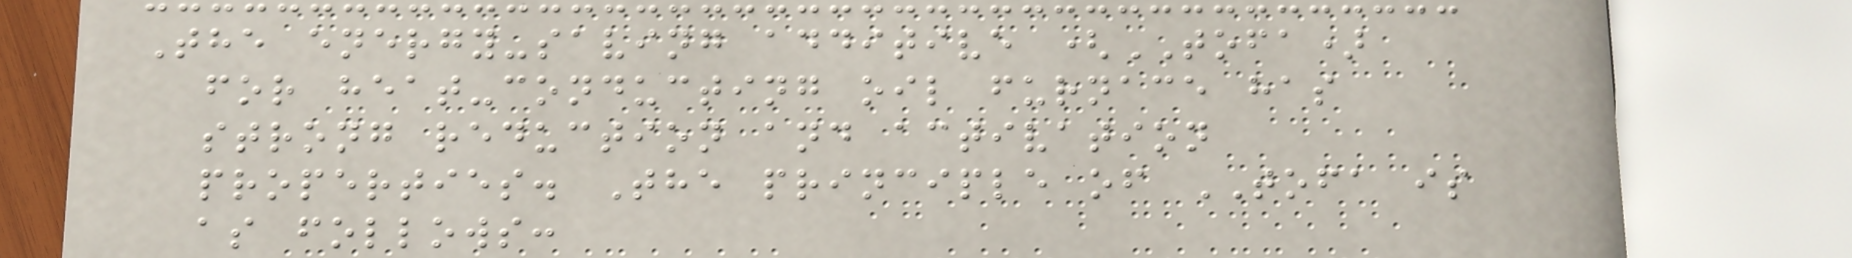The energy-saving additive (TOFA)
for heat-conducting oil furnace has
strong reduction and activation
properties. The principle of TOFA is
as follows:
